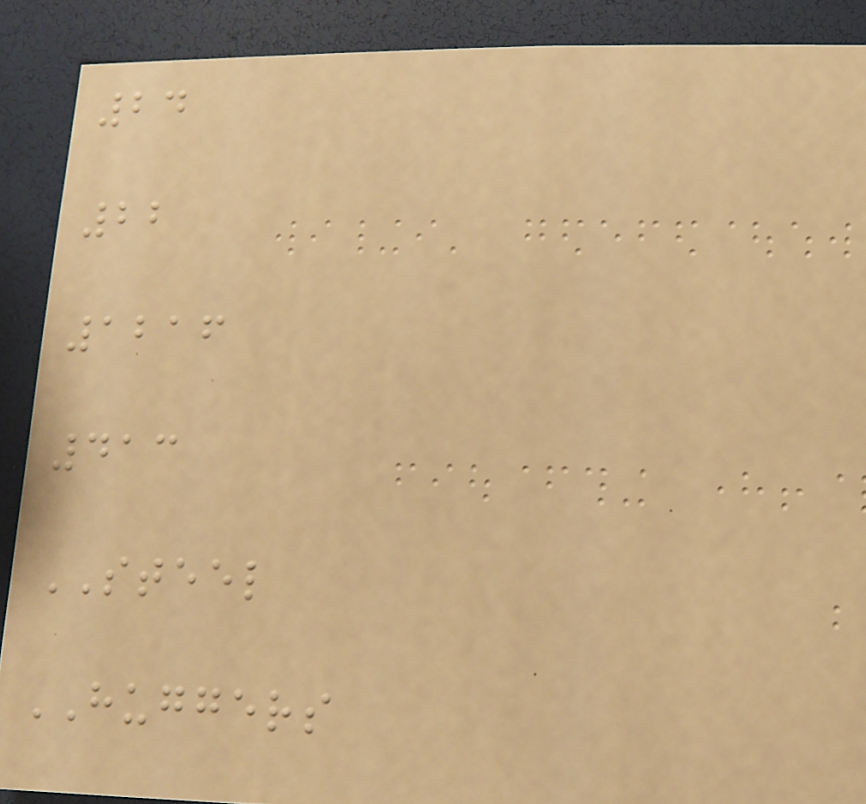24
22
1216
413
STEEL
HUGGERS
